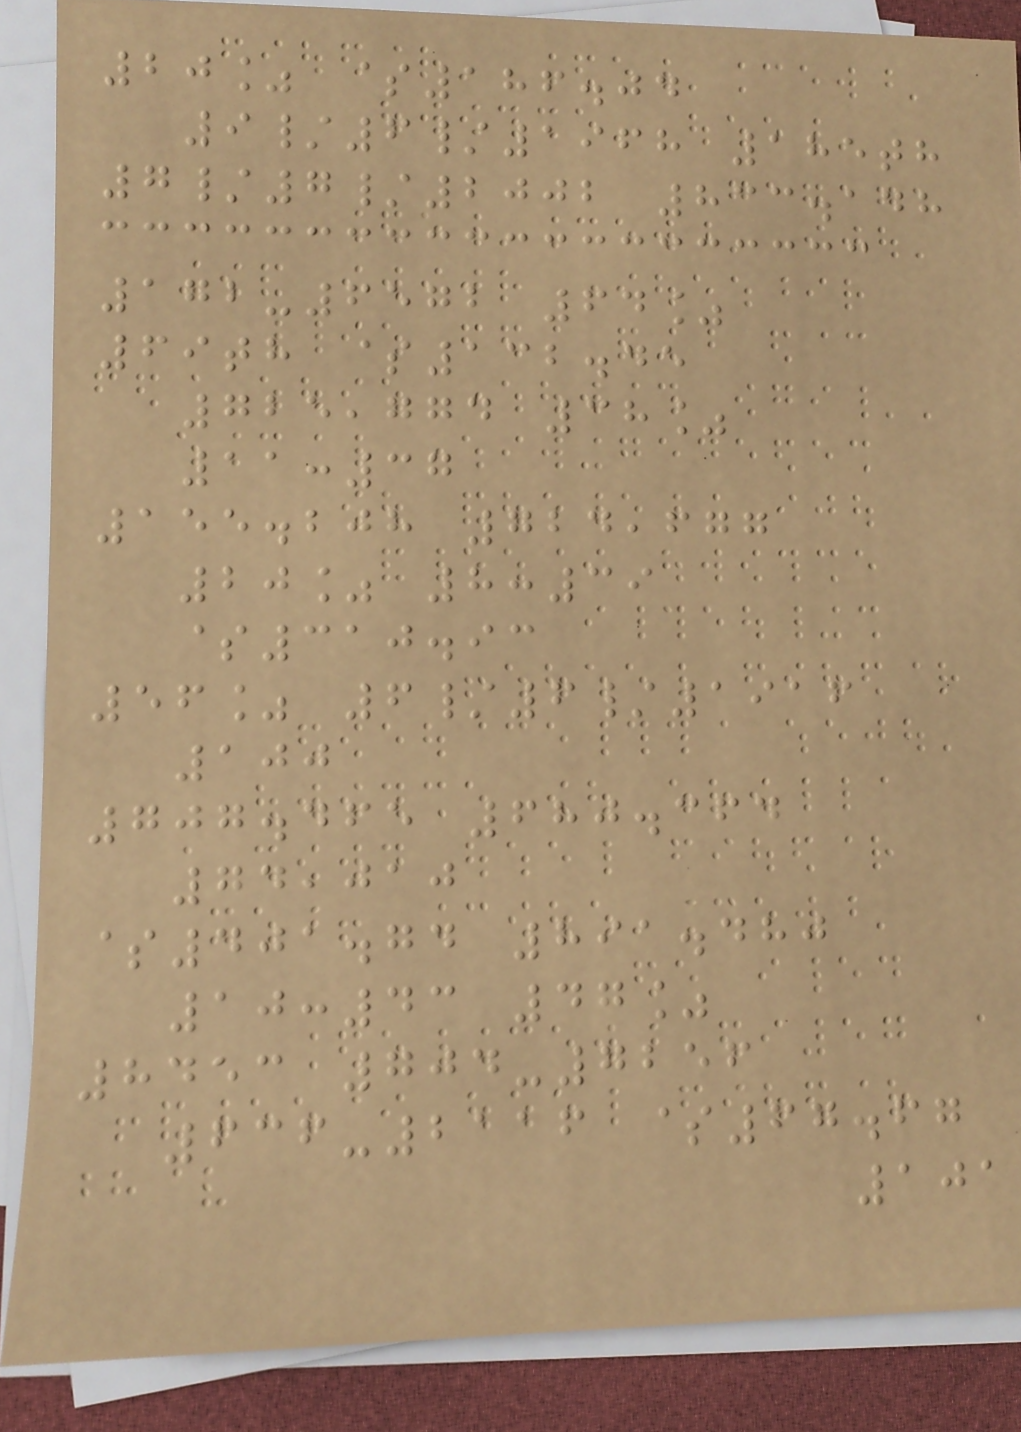20% $186.04
9/6/1968 185th
7/7/2002 833.148
172-6572 64%
69th $132.45
725,774 38%
11:37
155.208 724,677
20% 8:39
$310.93
56% 6/6/1916
100
707.465 680.364
74,010
$401.74 891.480
10:43 47%
8453 704-7256
636-2116 $67.67
101
